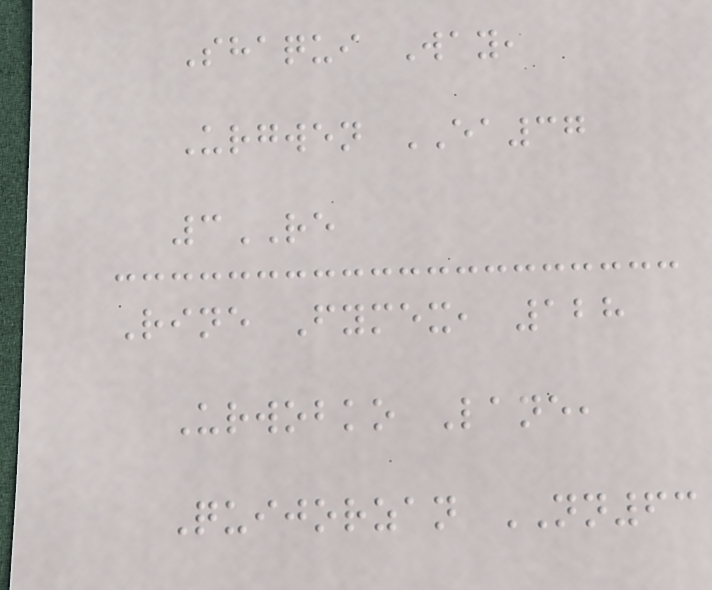Shaqui Way,
Urgwen EA37
3RE
Rine Fymex, 128
Urwobko Lane,
Quijorzan NN63
